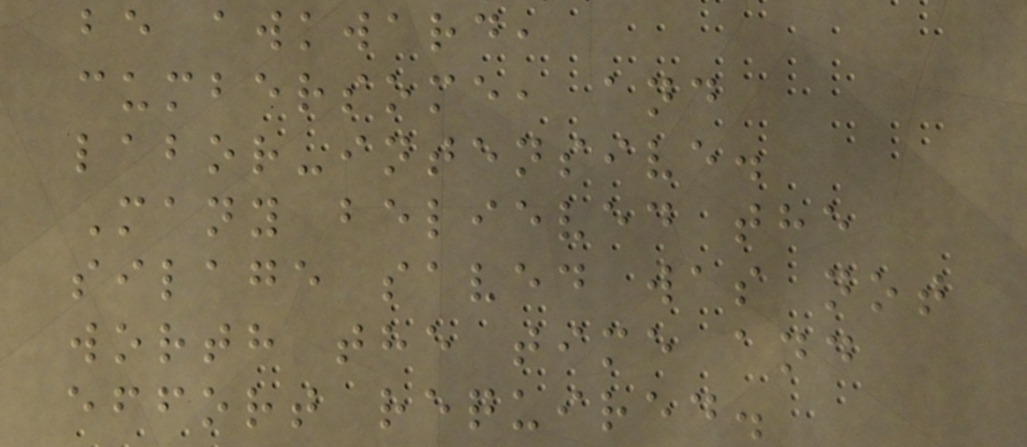be awkward,
cumbersome, and
labor-intensive.
Many believed the
silage saved was not
worth the time and
effort required.
